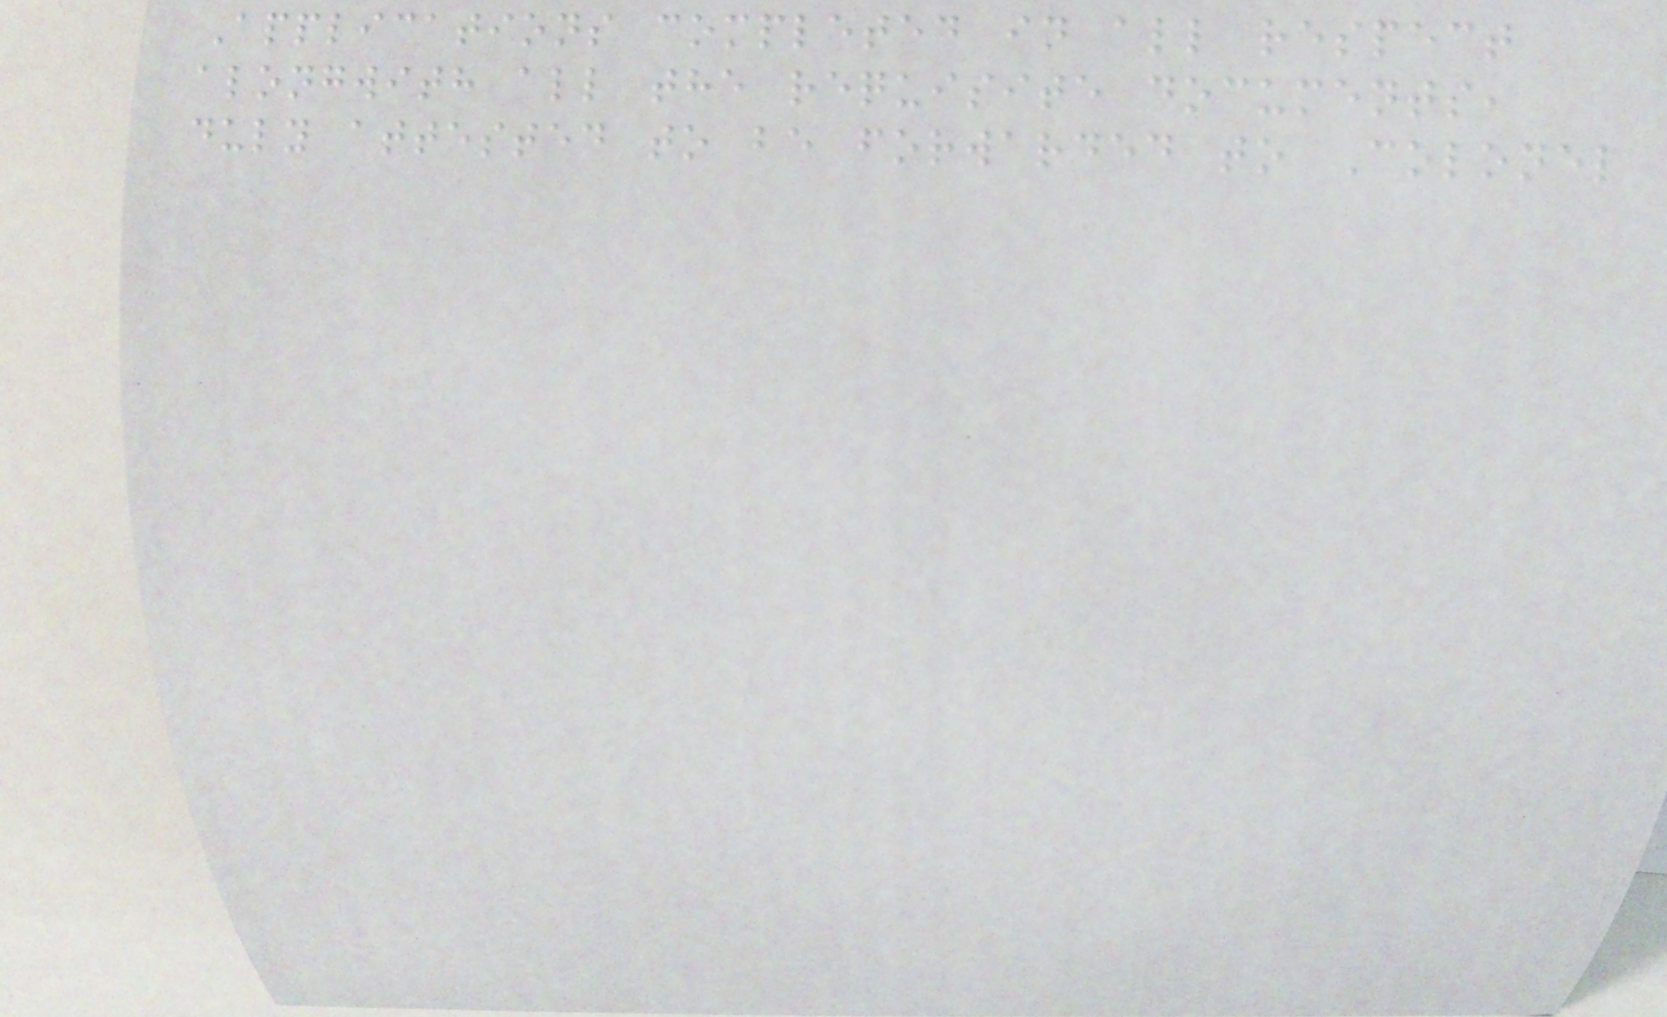Applications completed in all respect
alongwith all the requisite documents,
duly attested to be forwarded to Colonel
